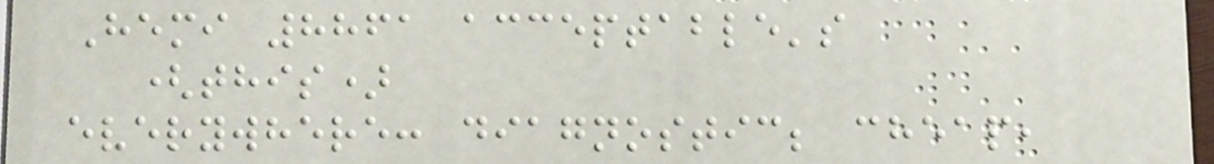Hemi 8861 acceptable's
(this)
everywhere: diagnostic; cheap,
